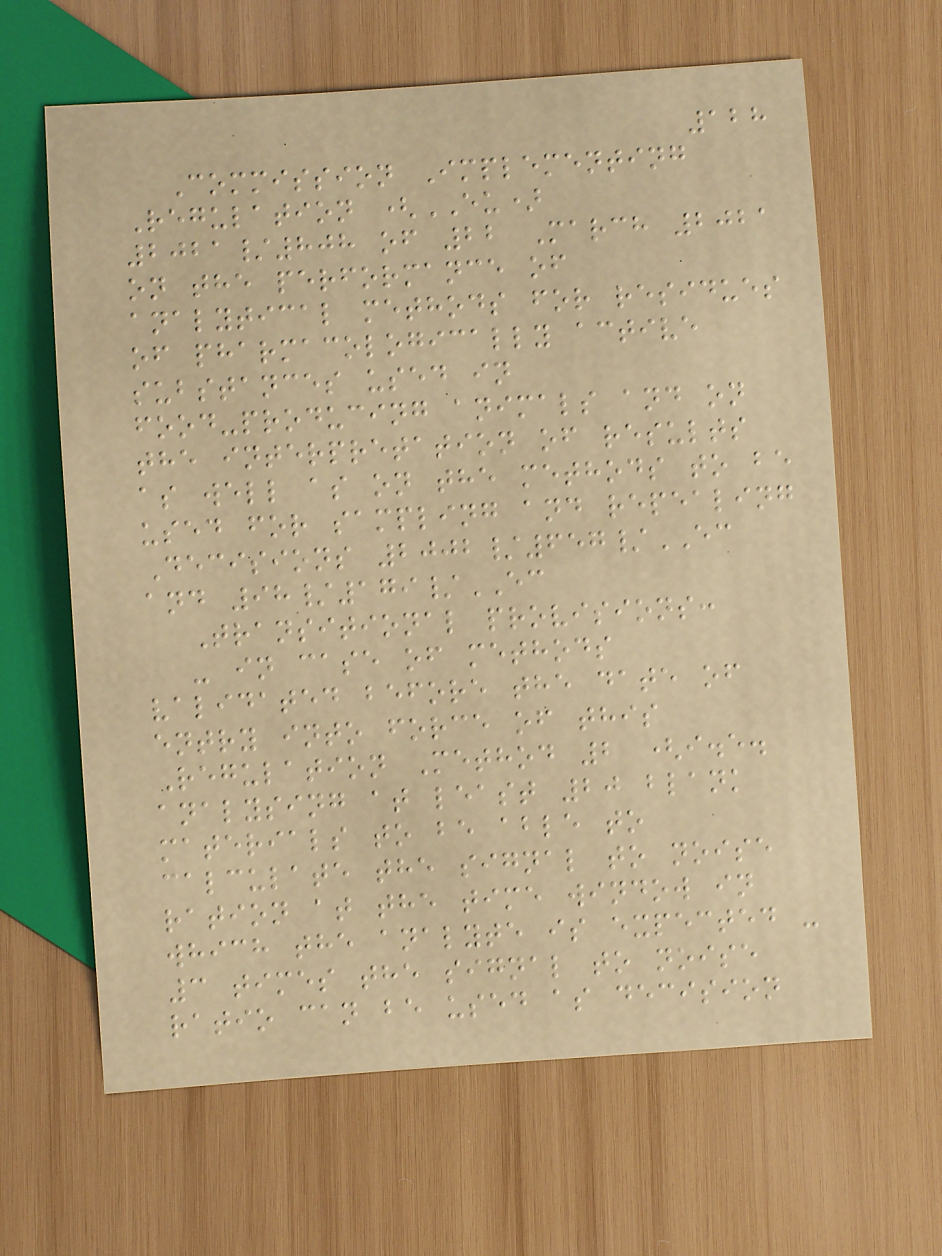128
Commission Implementing
Regulation (EU)
2021/808 of 22 March 2021
on the performance of
analytical methods for residues
of pharmacologically active
substances used in
food-producing animals and on
the interpretation of results
as well as on the methods to be
used for sampling and repealing
Decisions 2002/657/EC
and 98/179/EC
Transitional provisions:
- in case of methods
validated before the date of
entry into force of this
Regulation Method 2 (i.e.
analysing at least 20 blank
materials to be able to
calculate the signal to noise
ration at the time window in
which the analyte is expected -
3 times the signal to noise
ratio can be used as decision
